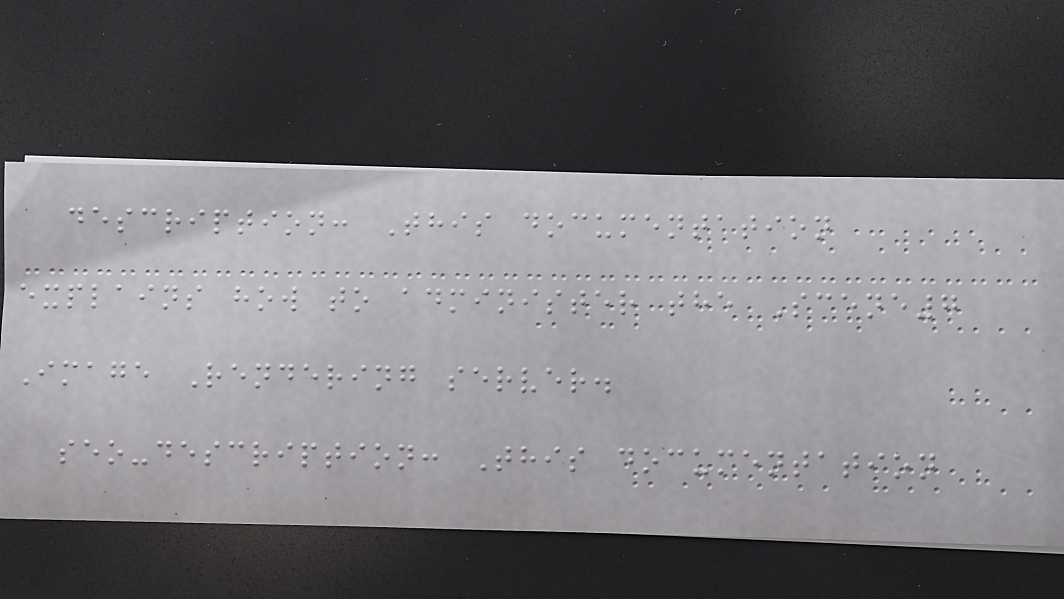description: This documentation
explains how to administer the Scene7
Image Rendering server.
seo-description: This documentation
